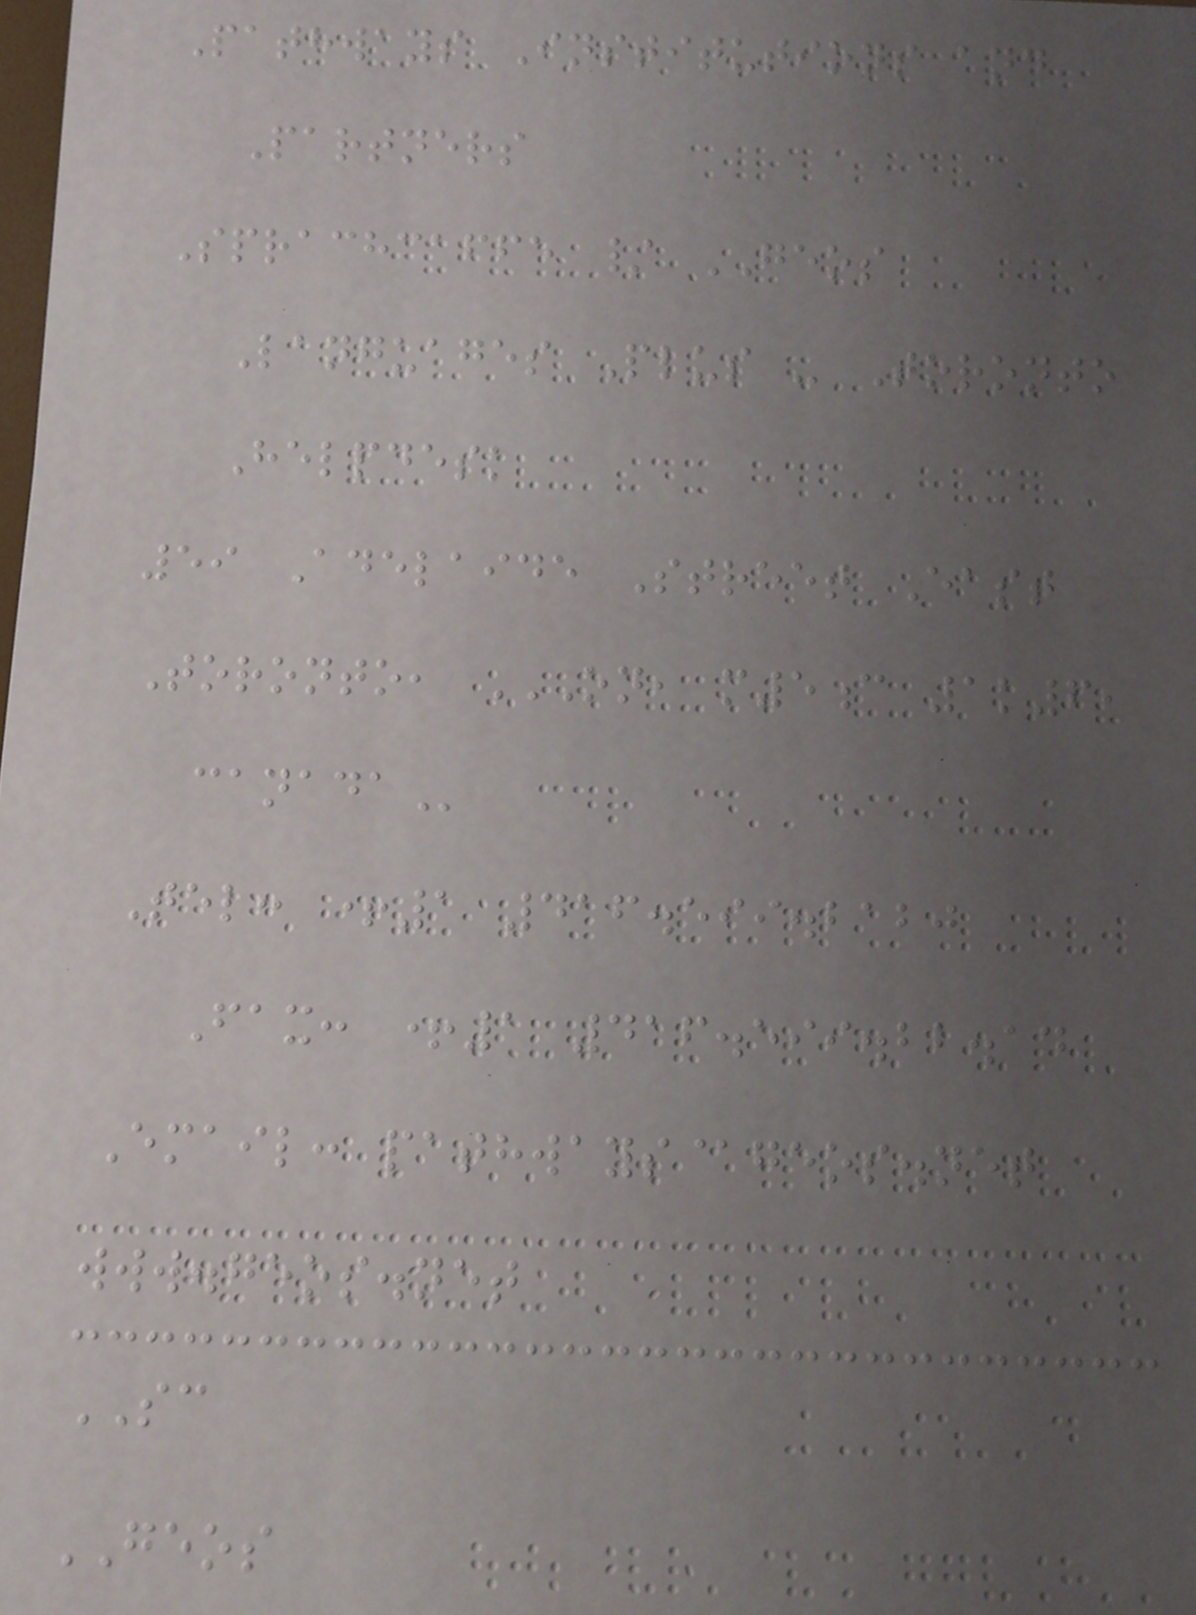Pathways Institutions and
Partners
Sprachcaffe / GEOS
Languages Plus - Toronto
Helpdesk
59 Adelaide Street East
Toronto, ON, M5C 1K6,
CANADA
Tel: +1 416.599.2120
Fax: +1 416.599.22.14
Email: pathways@geos.net
www.geos.net
SC
GEOS
